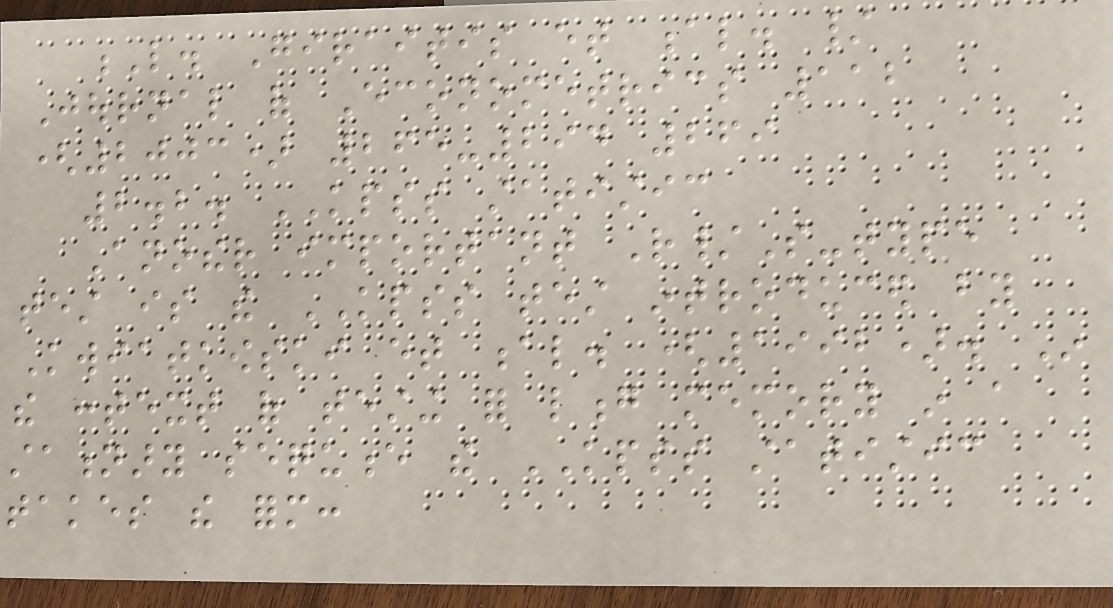L. Giraitis et al. /
Journal of Econometrics 112
(2003) 265-294 269
2.2. KPSS statistic
Another important R/S-type
test is the KPSS test introduced by
Kwiatkowski et al. (1992). In
the context of testing for long memory in a
stationary sequence the KPSS statistic
takes the form:
